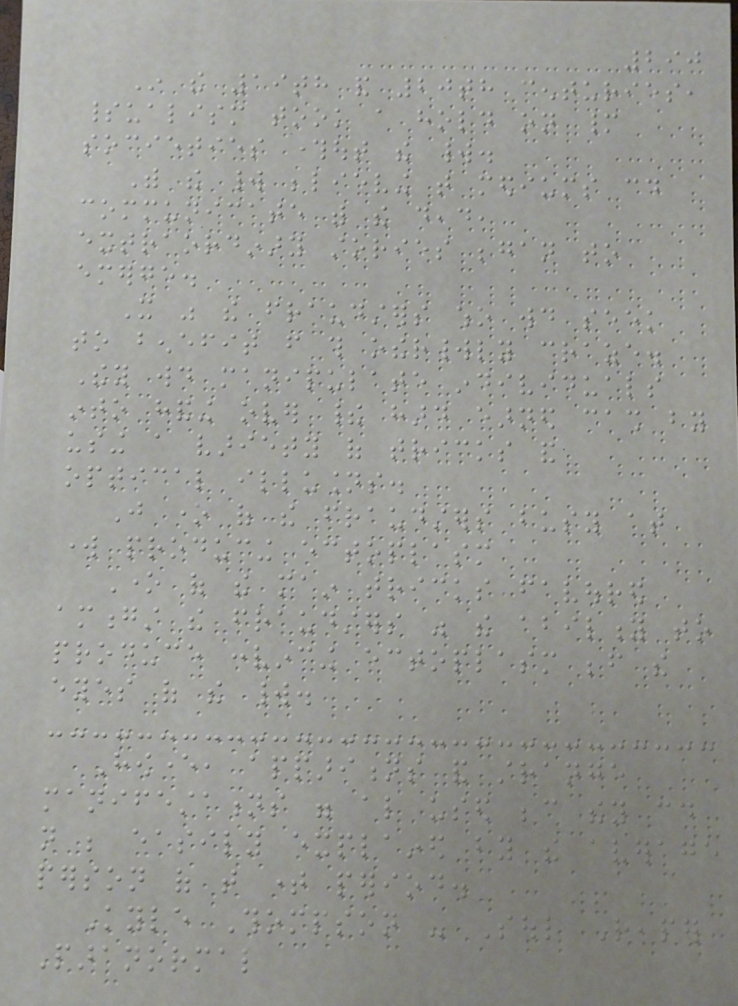290
In the 19th and 20th centuries,
spiritualism took a hold on many
societies throughout the world.
With the world believing that mediums could
communicate with the dead,
extraordinary stories began to
emerge.
It was the fraudsters who would seek
to benefit from this otherworldly craze.
They would manipulate individuals
into handing over their hard earned cash by
using a variety of tricks and
optical illusions.
Just one of the fraudsters busy at
work producing ectoplasm
One of the main tricks favoured
amongst the fraudsters was the ability to
produce convincing ectoplasm before the
eyes of the world.
However, apparitions and strange
manifestations were also used because they could
not be easily explained by the average
person of that time period.
Kyle Thompson - Soul Reaper
Paranormal
